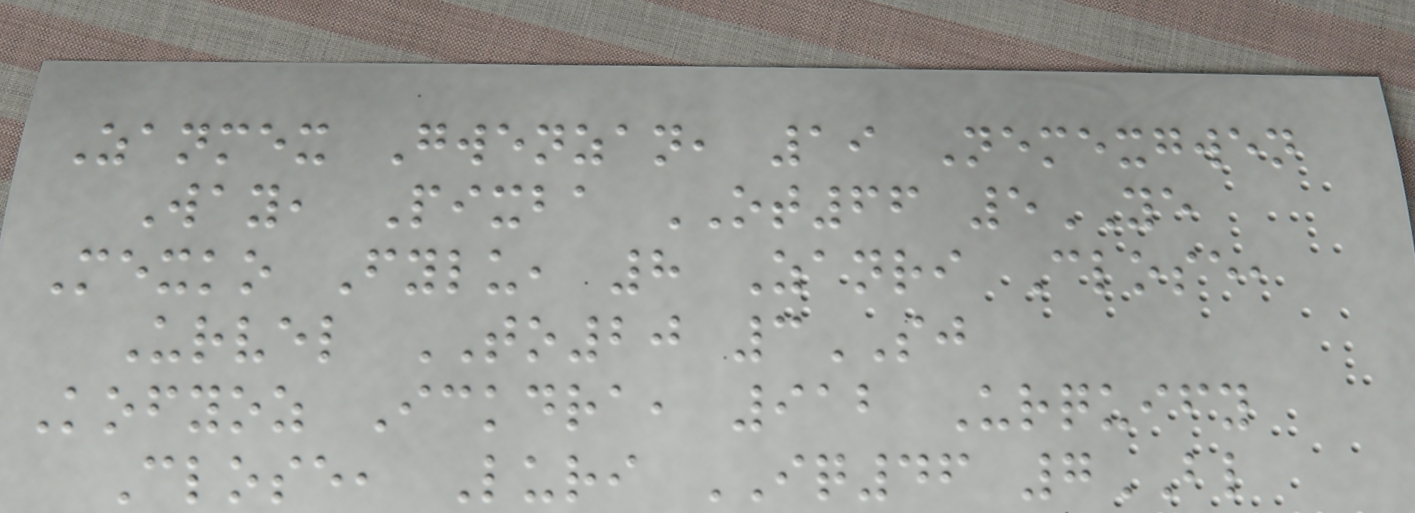Zanmex Gwenzan, 19 Nemexgwen
Way, Pixba OT66 5YE
Mexko Fylu, 8 Zanri Close,
Urvel TO20 3SJ
Kofyoz Ickdra, 912 Urquify
Close, Luri IQ46 7BL
